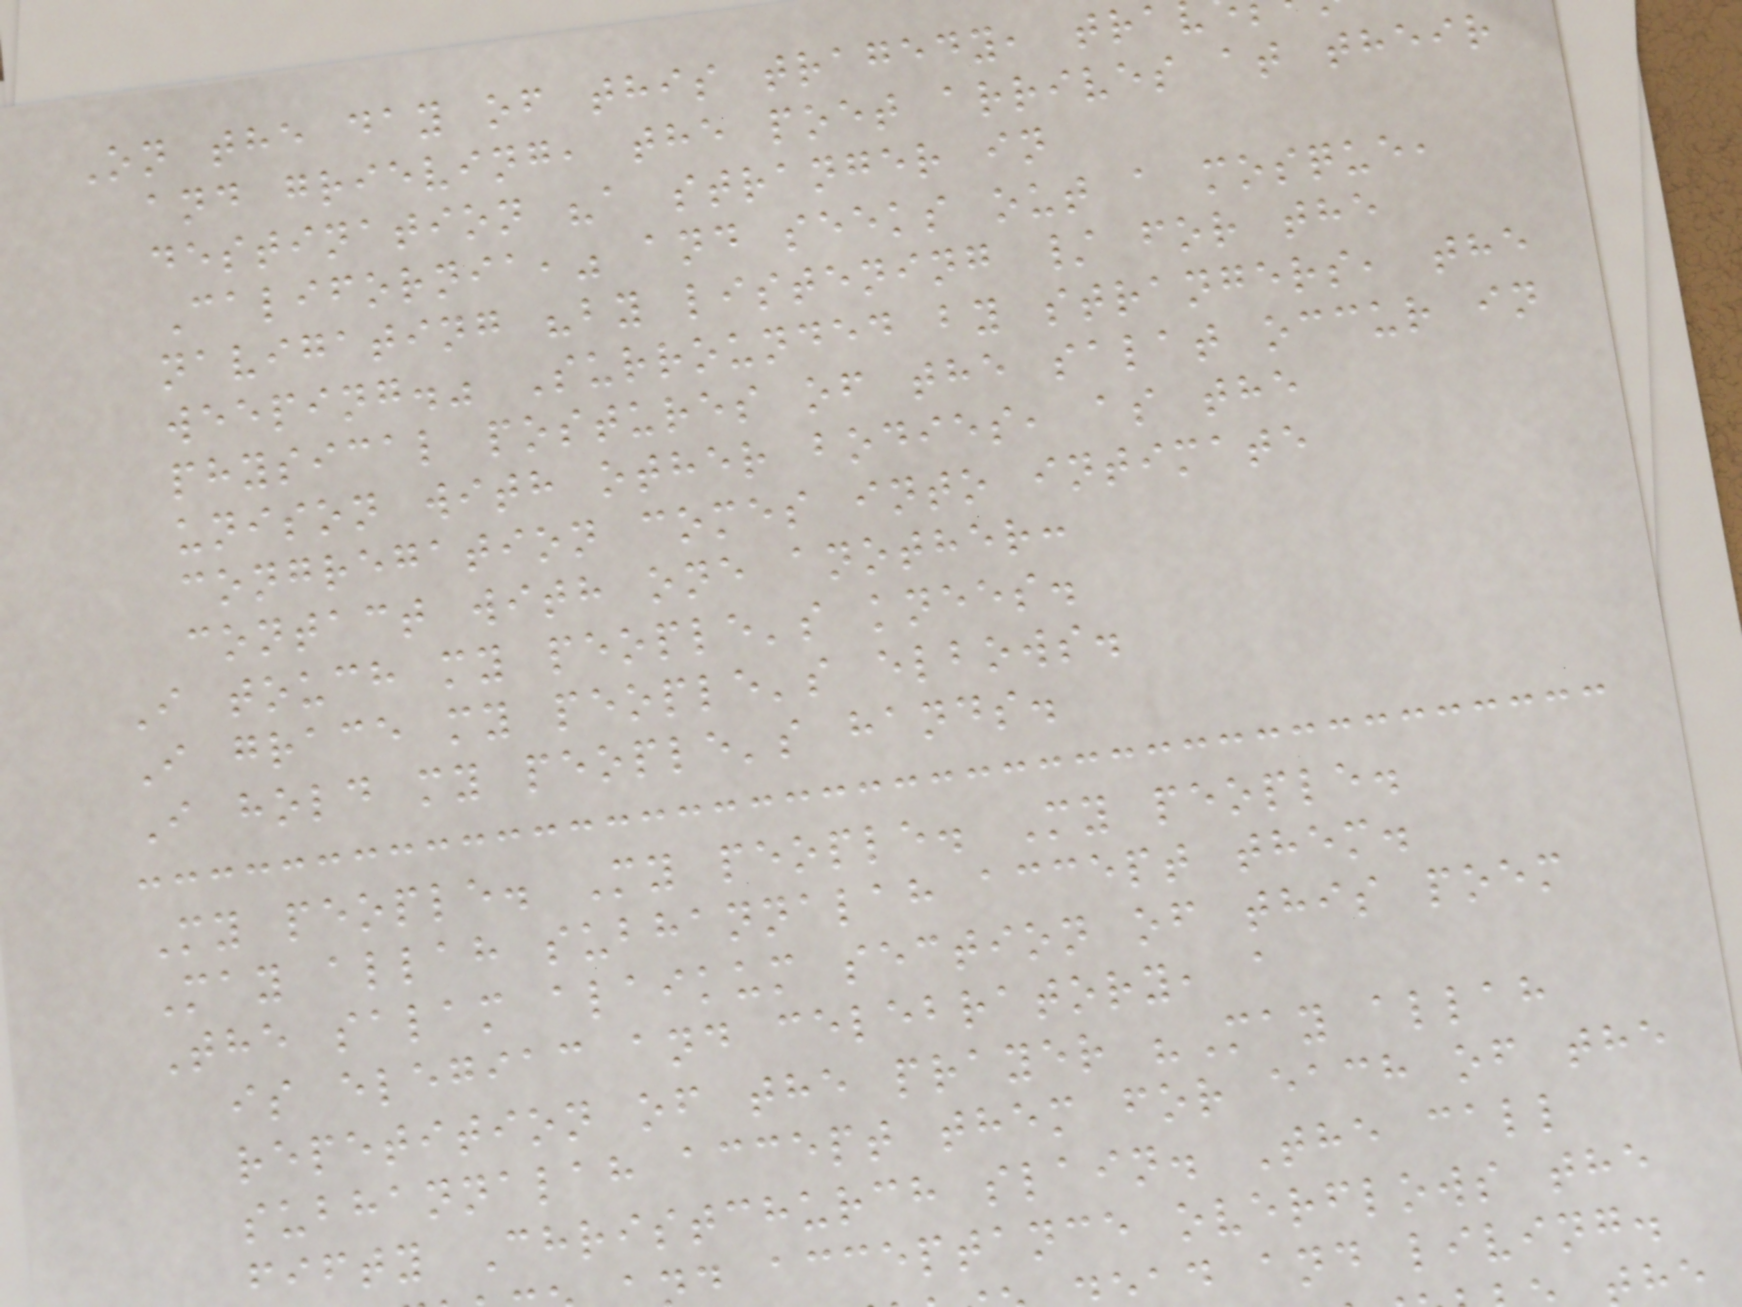On the day of this tragedy, tra
and grieving, the poet arrives at their
destination "a stranger in
California," and seeks out a mosque,
navigating "by listening / for the
weeping." Surrounded by strangers, the
physical postures of the salat occur in
unison with other bodies, as the
congregation comes into intimate
contact with one another:
I touch my people's knees.
I grace my people's elbows.
I hold my people's hands.
My people. My people. My people.
May allah subhannalah accept them.
The salam alaikum section of this poem
is elegiac and celebratory, a
repetition of the prayer "May allah
subhannalah accept them for each of the
fifty Christchurch slain. The call
d acceptance overflows the
d and living.
